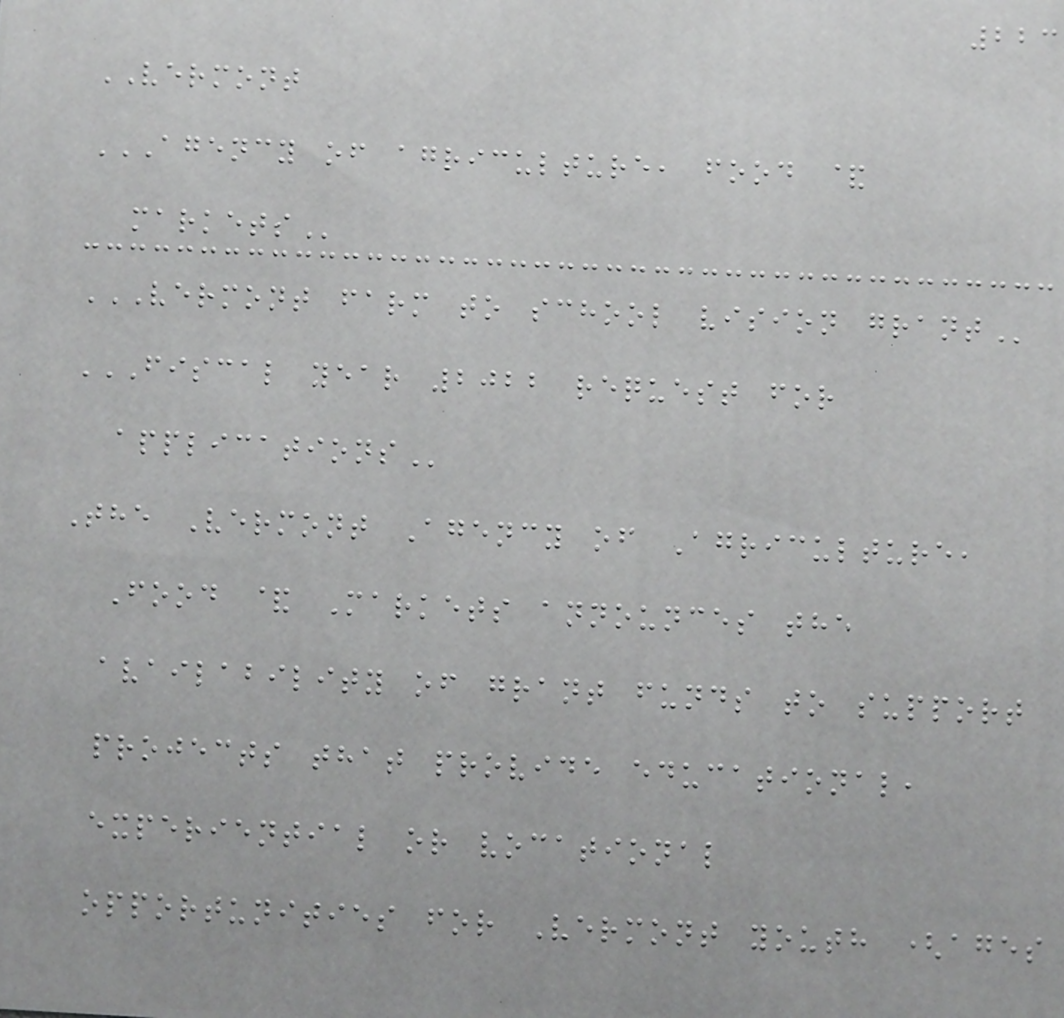223
VERMONT
AGENCY OF AGRICULTURE, FOOD &
MARKETS
VERMONT FARM TO SCHOOL VISION GRANT
FISCAL YEAR 2022 REQUEST FOR
APPLICATIONS
The Vermont Agency of Agriculture,
Food & Markets announces the
availability of grant funds to support
projects that provide educational,
experiential or vocational
opportunities for Vermont youth (ages
